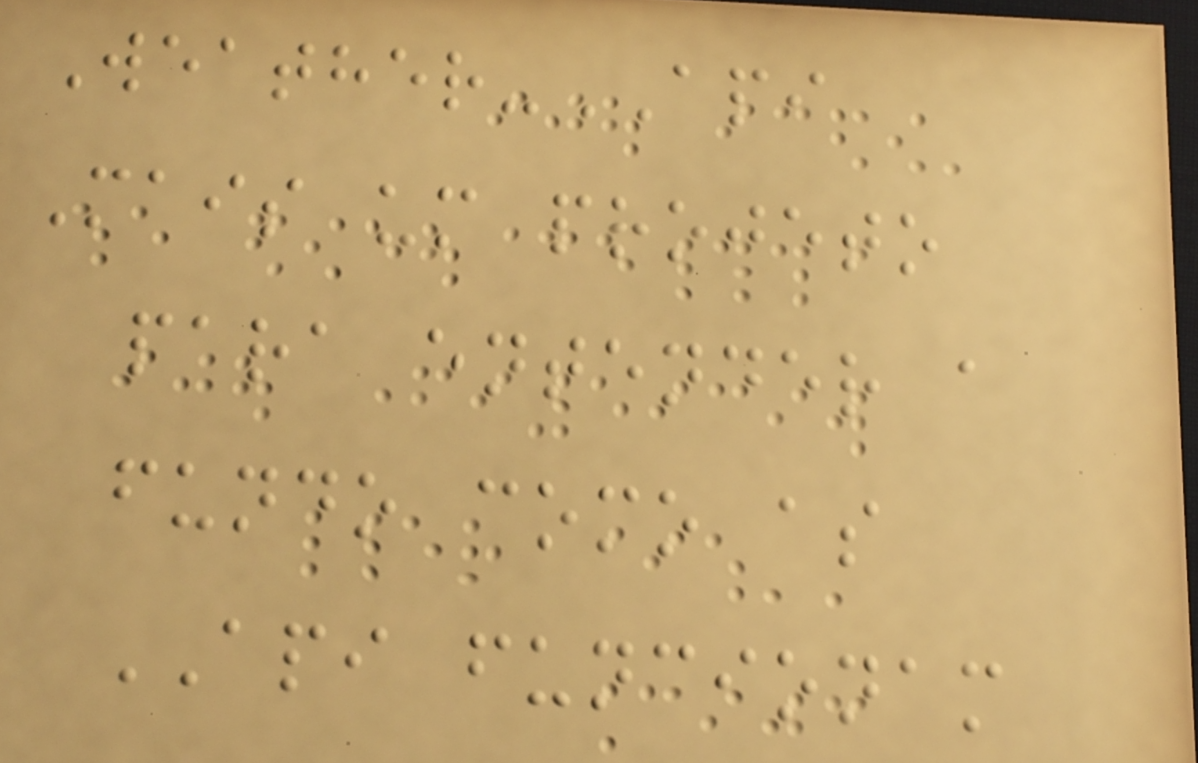Weather-API
Mais um projeto
para entender a
fundo como as
API funcionam
